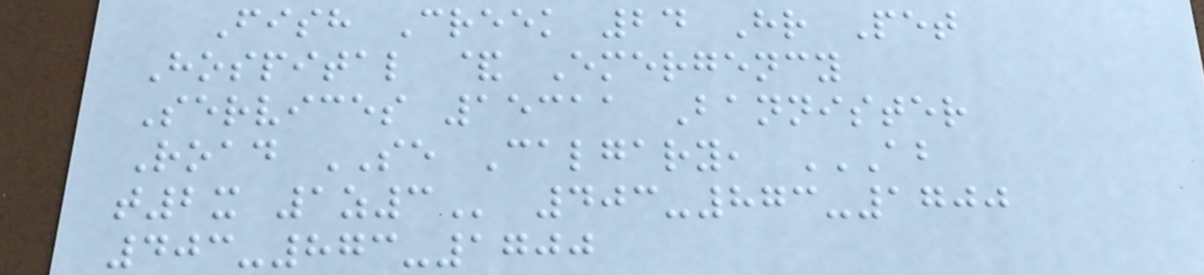Fish Creek 24 Hr Pet
Hospital & Emergency
Services 15311 Bannister
Road SE Calgary, AB
T2X 1Z3 403-873-1700
403-873-1700
